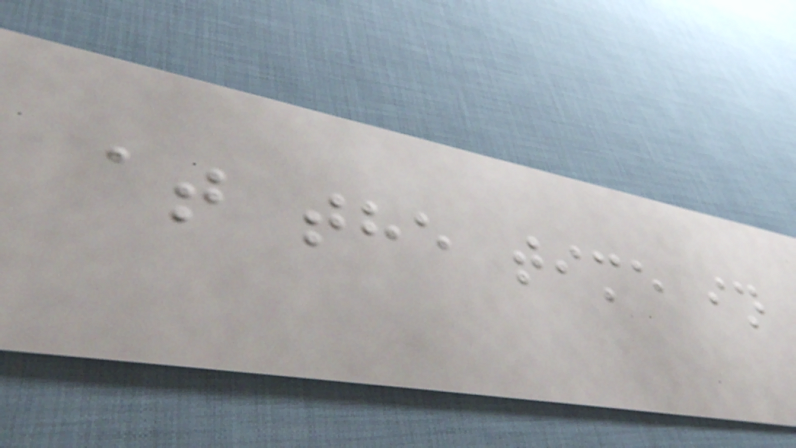at the time in
